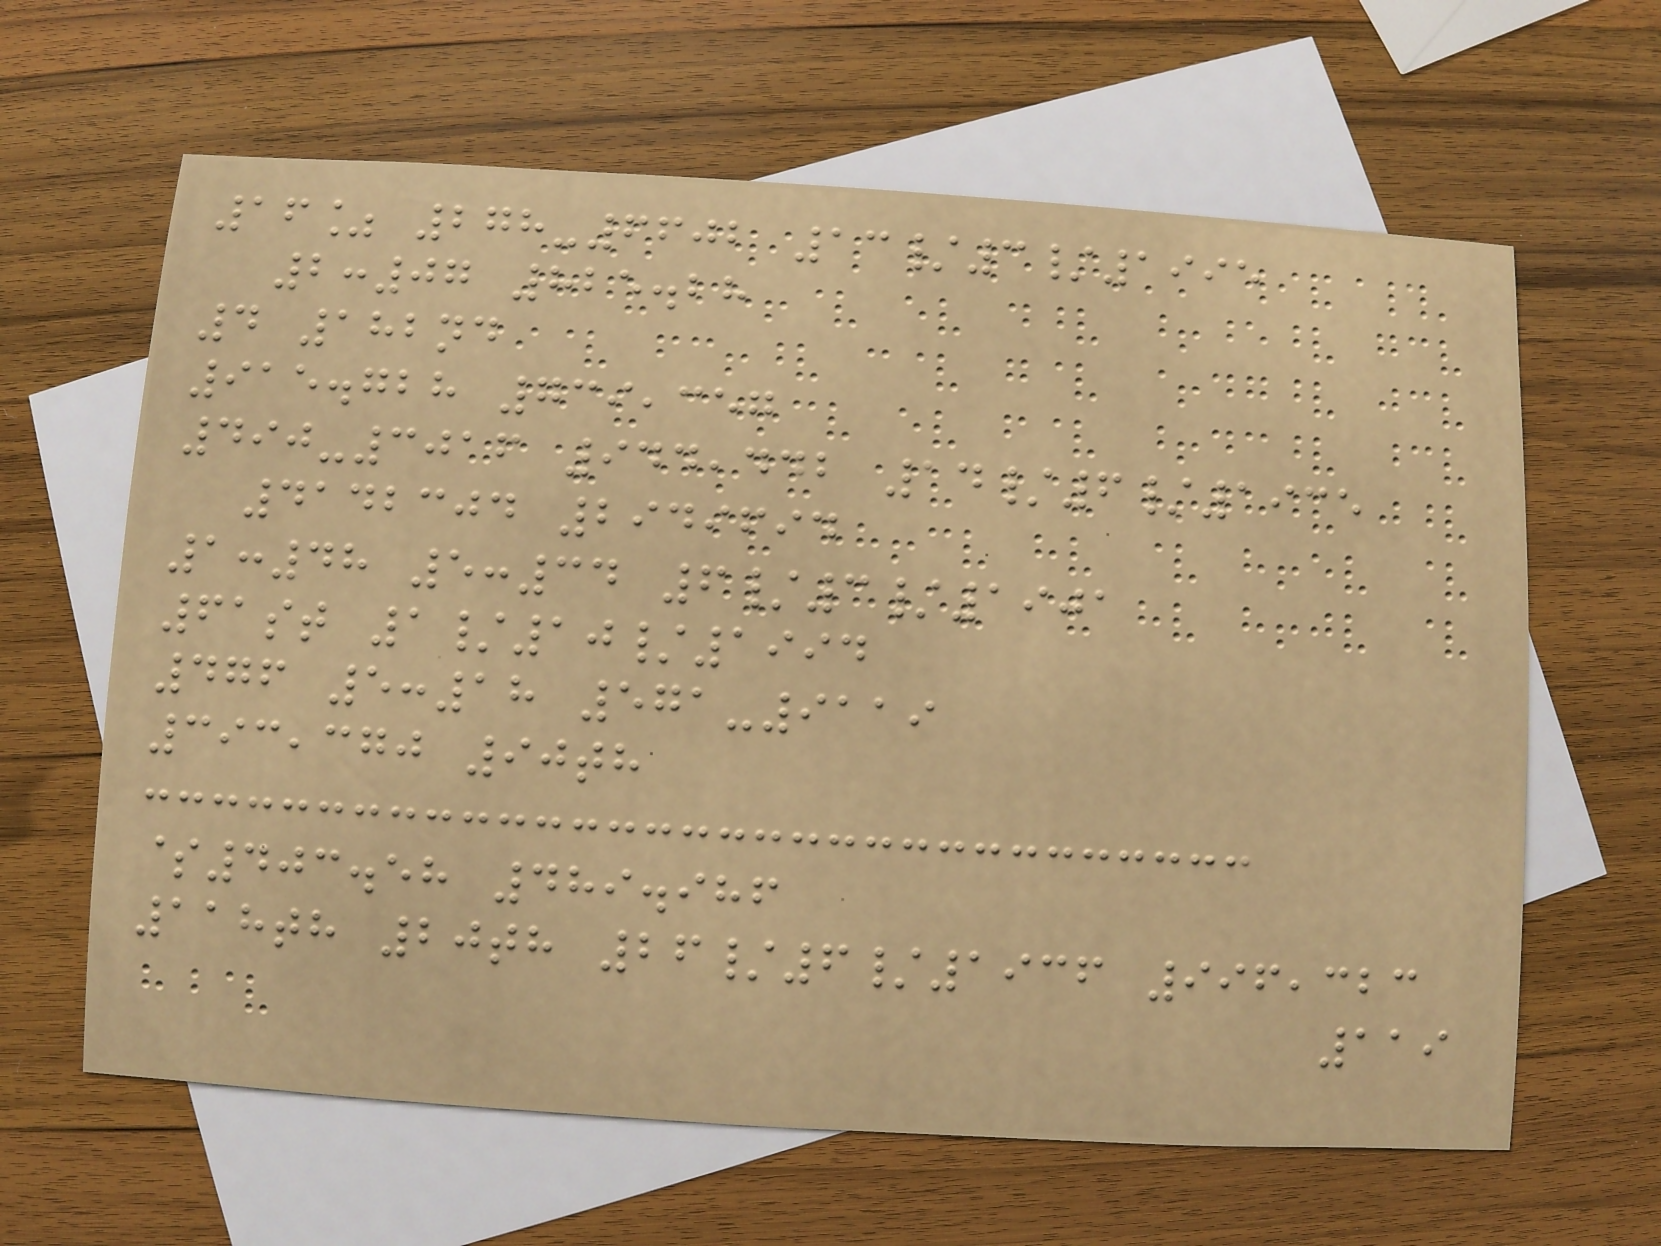16% 278-6602 13/3/1995
2:07 825.28
4 182nd
915.728 739,357
490-3016 944,442 14/6/1935
4142304 2949694
1:48 5:34 6/3/1901
61st 1/10/1994
476 5:18 571-9119
393,370 90th
$403.58 489.986
118th 20th 26/6/1936 996,323
119
